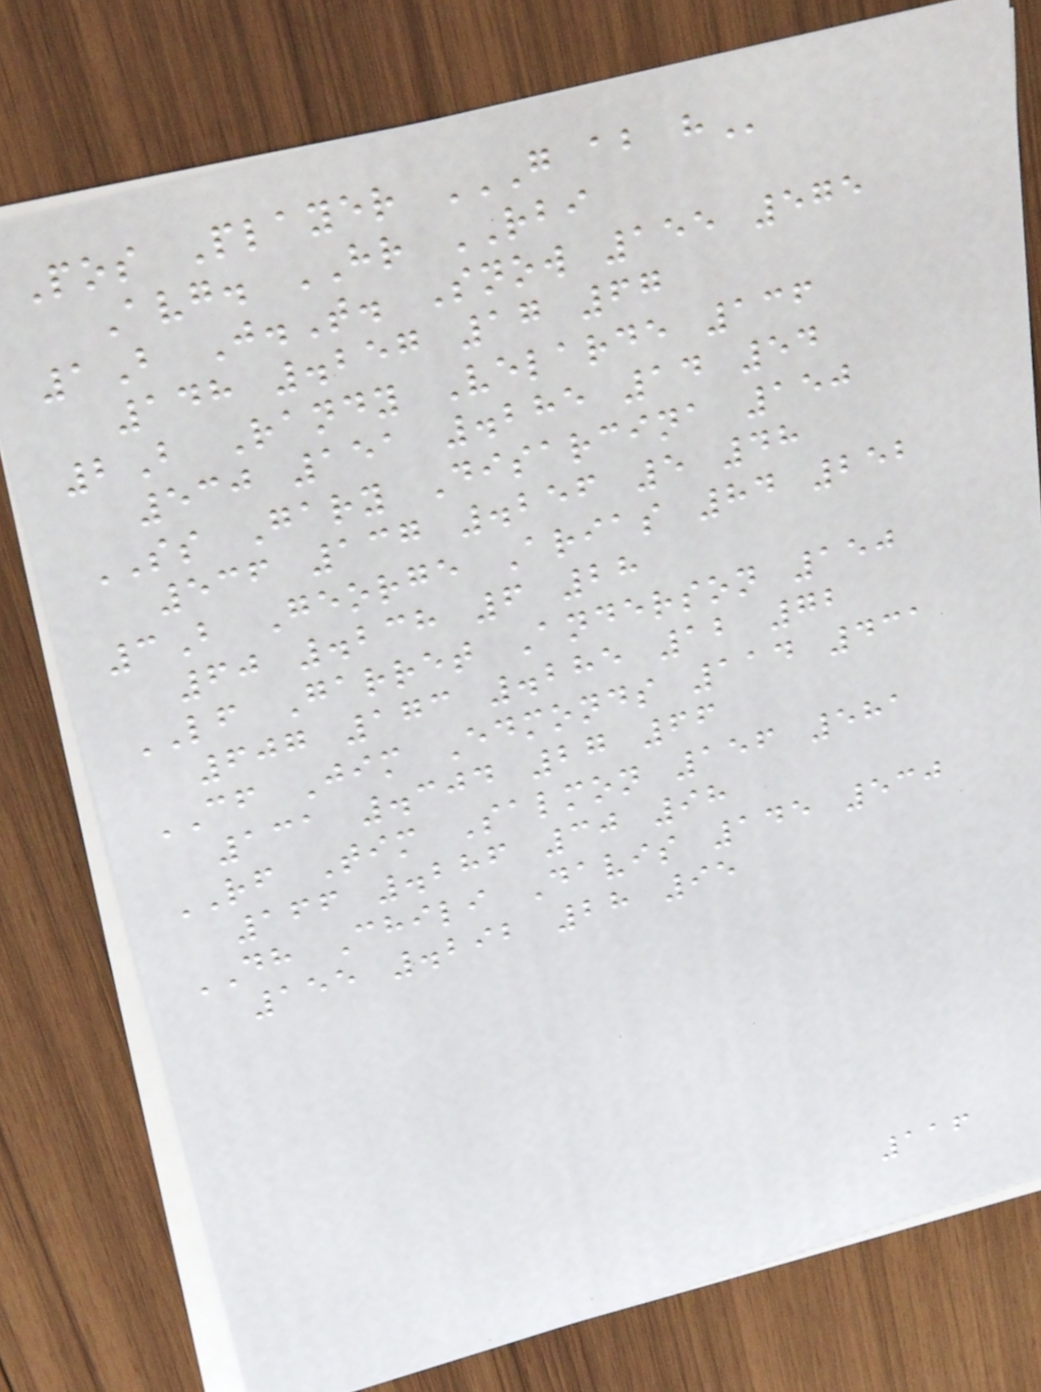Pos Player G AB H
Avg. HR RBI
1B J.T. Snow 155 575
148 .257 17 67
2B Randy Velarde 136
530 151 .285 14 54
SS Gary Disarcina 150
536 137 .256 5 48
3B George Arias 84 252
60 .238 6 28
LF Garret Anderson 150
607 173 .285 12 72
CF Jim Edmonds 114 431
131 .304 27 66
RF Tim Salmon 156 581
166 .286 30 98
DH Chili Davis 145 530
155 .292 28 95
116
